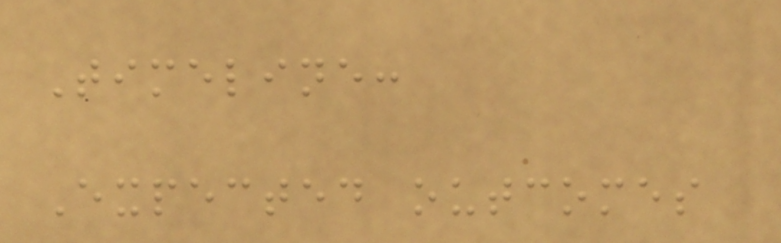Timeline:
Expected outcomes
